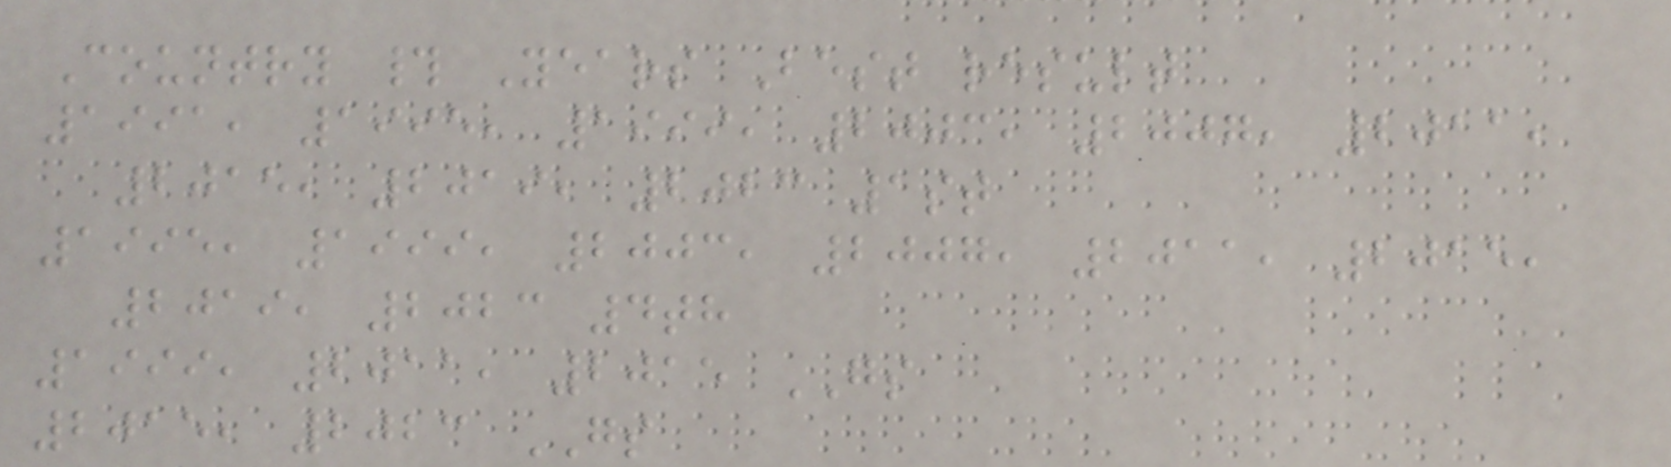Country # Years Best result
1991, 1995, 1999, 2003, 2007, 2011,
2015, 2019, 2023 1st
1995, 1999, 2003, 2007, 2011, 2015,
2019, 2023 4th
1999, 2011, 2015 GS
2015, 2023 GS
